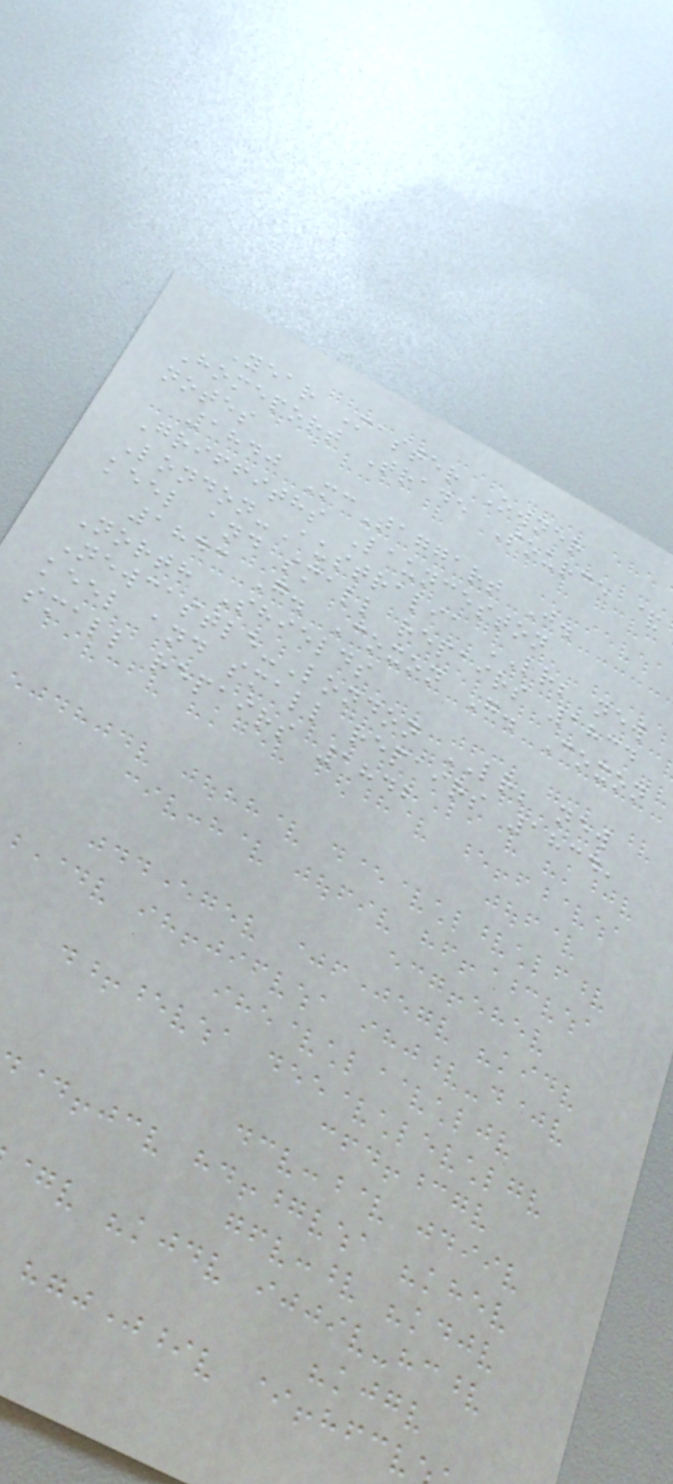Year Master Owner
Homeport Trade Source &
notes
1840 McTaggart J.
Griffiths Launceston
London-Australia LR; new
keel and small repairs 1834
1843 G. Coxon G. Coxon
North Shields
Newcastle-London LR; new
keel and small repairs 1834,
small repairs 1842
